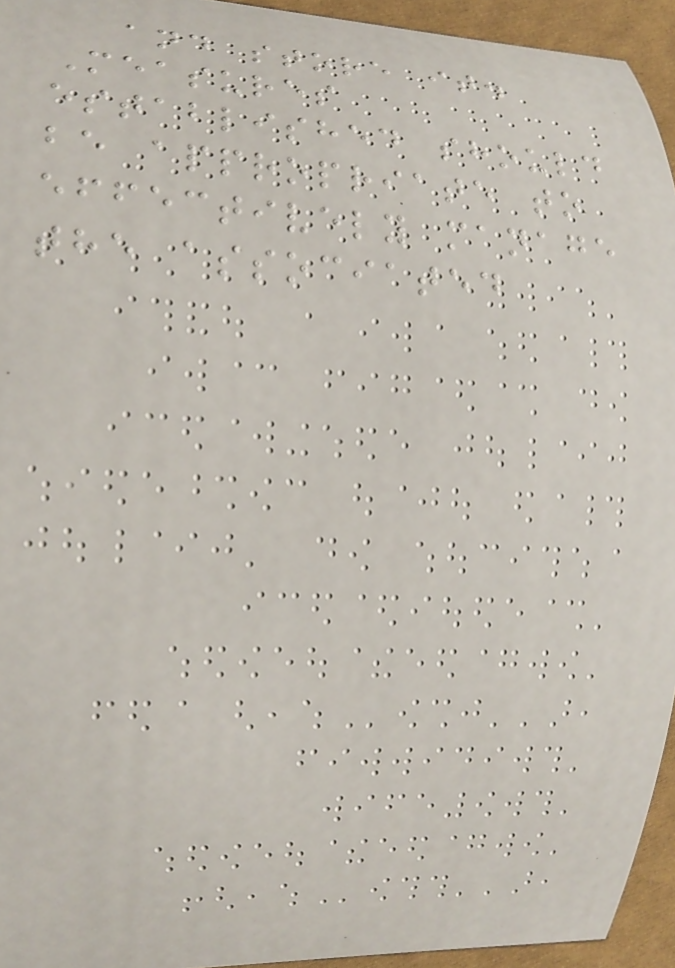and store it.
Measures
established should
be appropriate to
effectively manage
the associated
